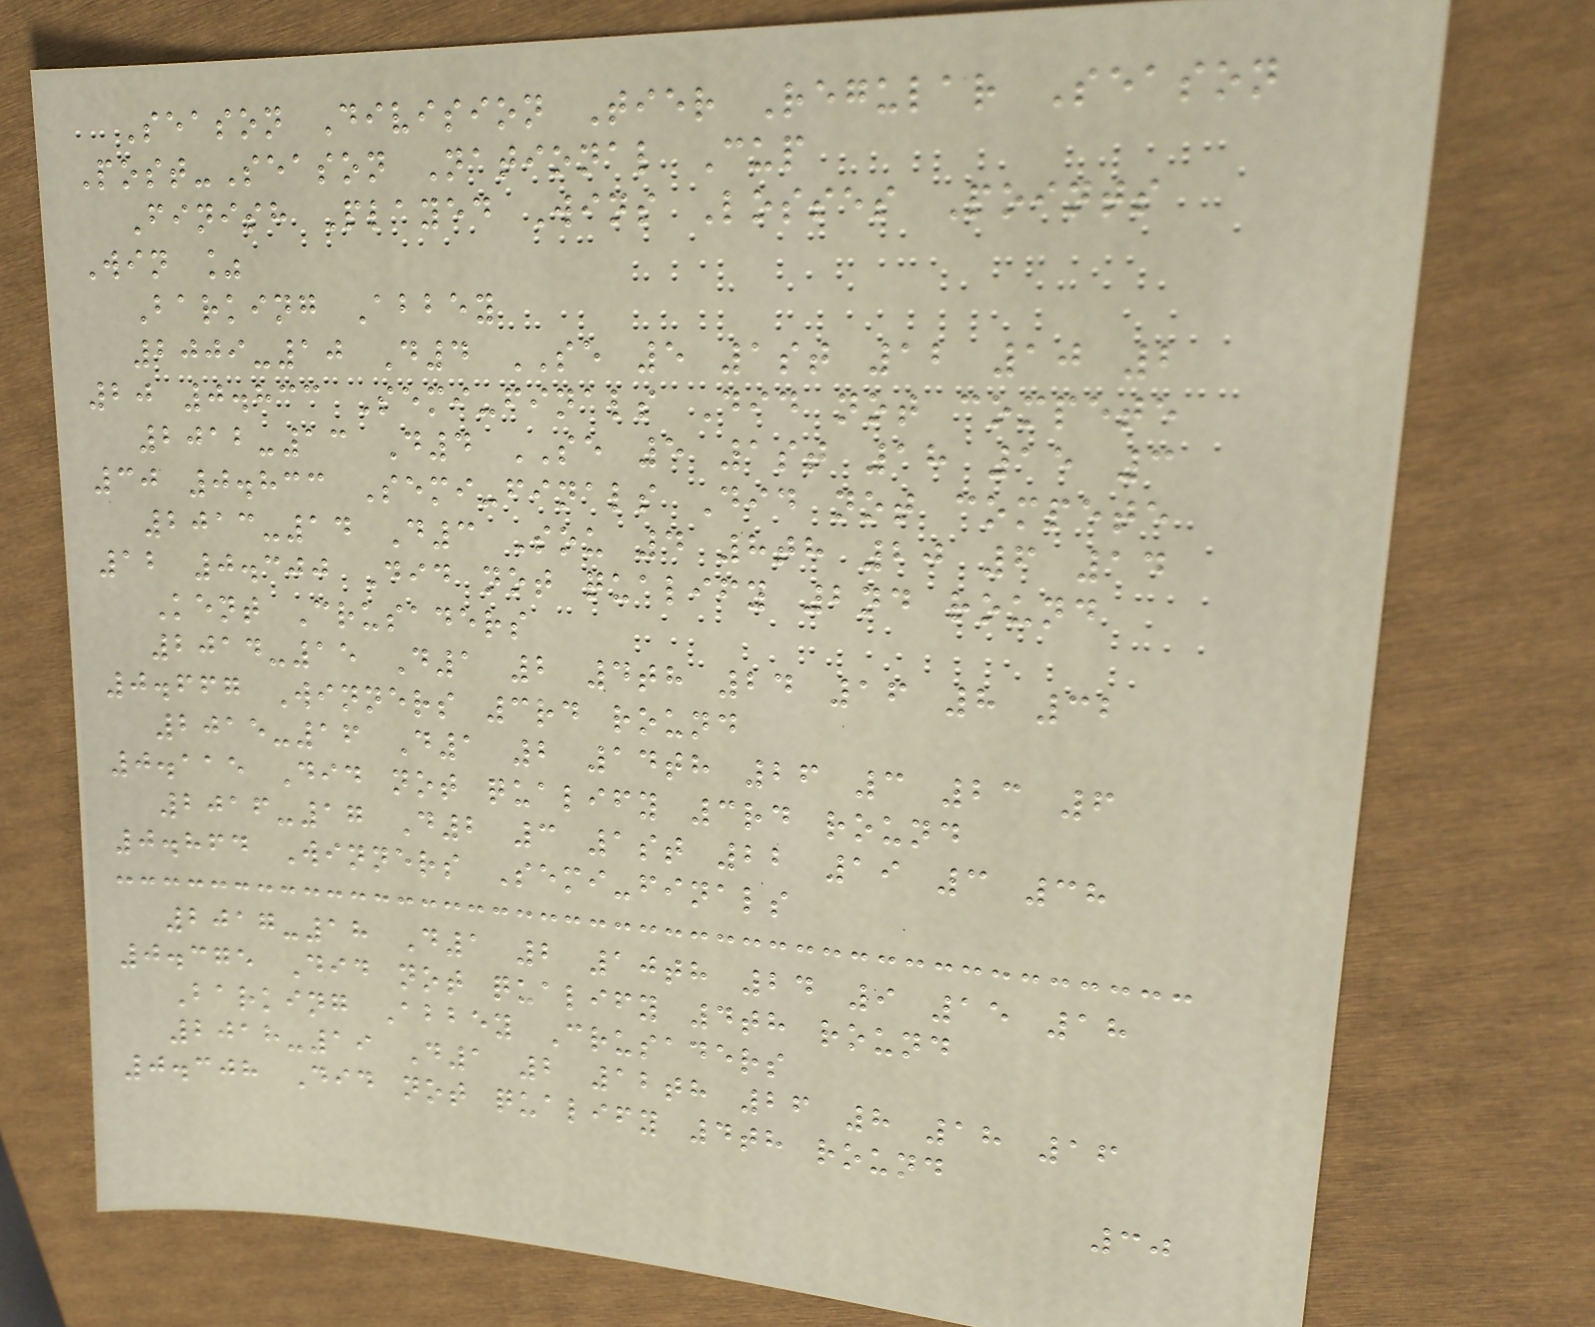Season Division Tier Regular Season
Post-Season National Cup
Finish Played Wins Losses Points
Win %
Barking Abbey
2009-10 D4 SE 5 1st 12 10 2
20 0.833 Semi-finals Did not compete
2012-13 D4 SE 5 1st 18 15 3
30 0.833 Semi-finals Did not compete
2013-14 D3 Sou 4 8th 20 6 14
12 0.300 Did not qualify 2nd round
Kent Crusaders
2014-15 D1 2 4th 24 16 8 32
0.667 Winners 3rd round
2015-16 D1 2 14th 26 3 23 6
0.115 Did not qualify 3rd round
2016-17 D2 3 1st 22 19 3 38
0.864 Winners Semi-finals
2017-18 D1 2 10th 24 9 15 18
0.375 Did not qualify 4th round
Barking Abbey Crusaders
2018-19 D1 2 12th 26 8 18 16
0.308 Did not qualify 4th round
30
